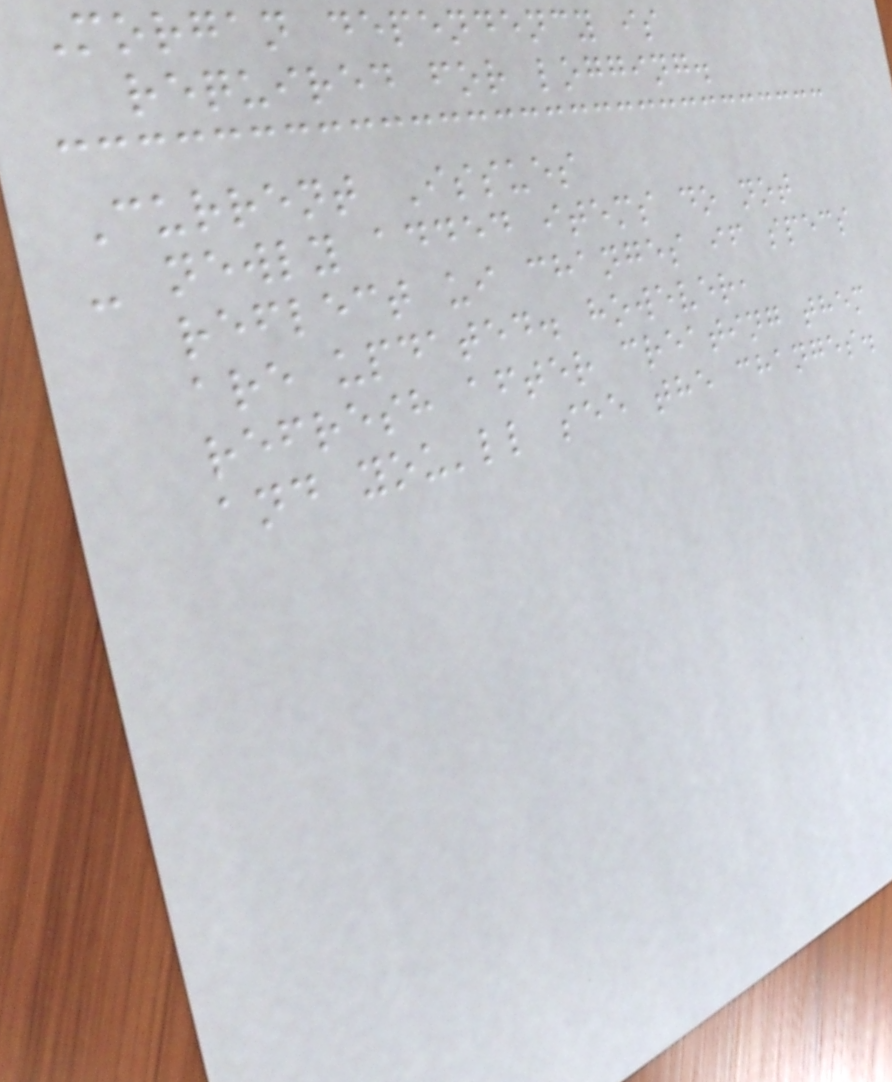Morgan dependency is
required for logging.
Current Issues
- newly added items do not
reflect ui changes if specs
are updated. however,
refresh after creating them
and you'll see the changes.
